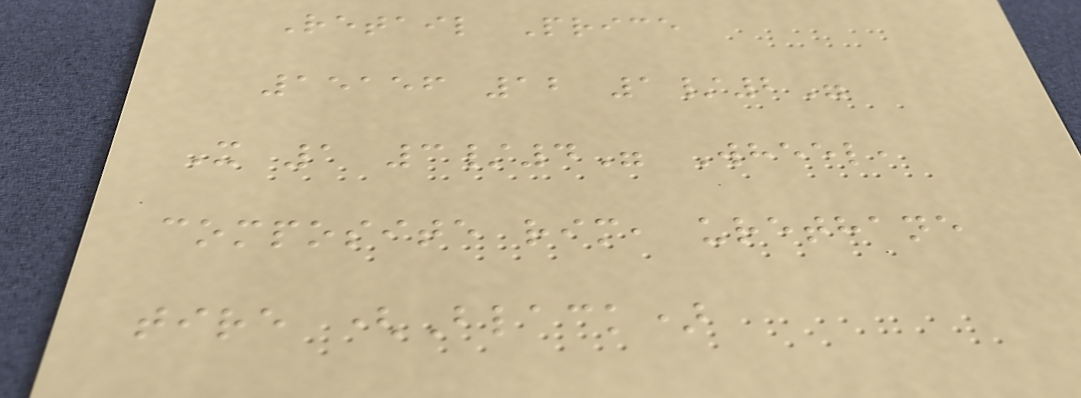Retail Price
15156 12 1/2"
X 1 3/4" Wheel,
composite rim, urethane
tire (Black)
